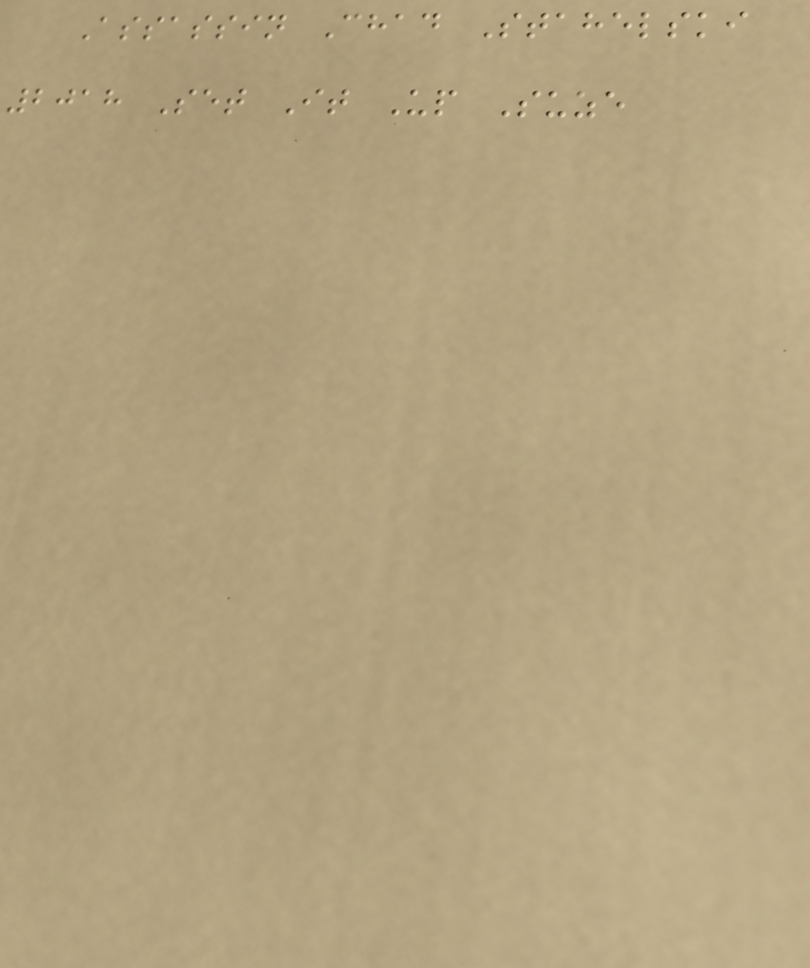Assassin Chad Stahelski
2018 Set It Up Suze
